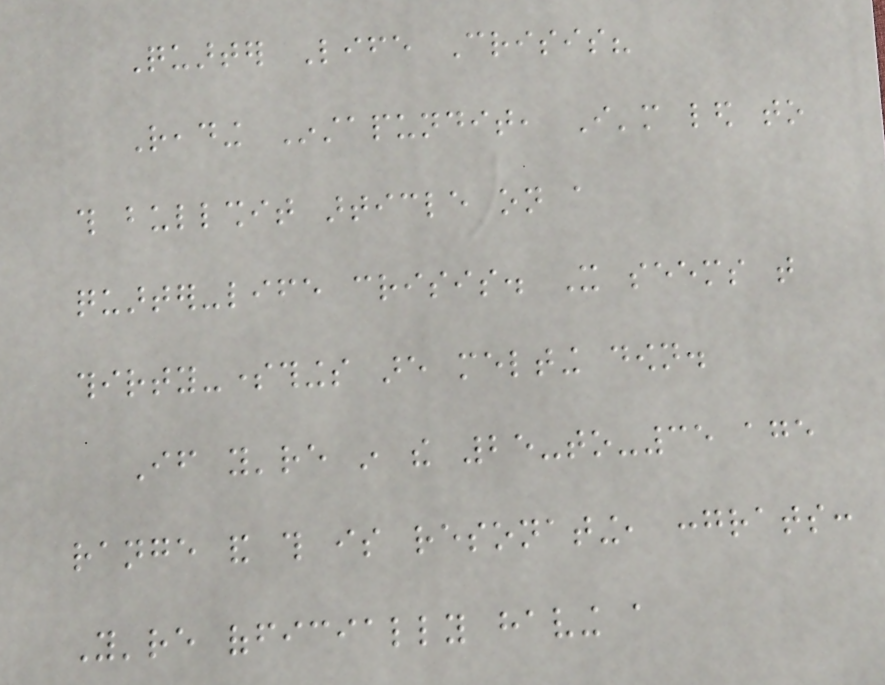Quarter Life Crisis?
Reading Instapundit, I'm led to
this bullshit article on a
quarter-life crisis. It seems that
thirty-somethings are melting down.
If you're in the 25-to-35 age
range and this is resonating, congrats:
You're officially having a
